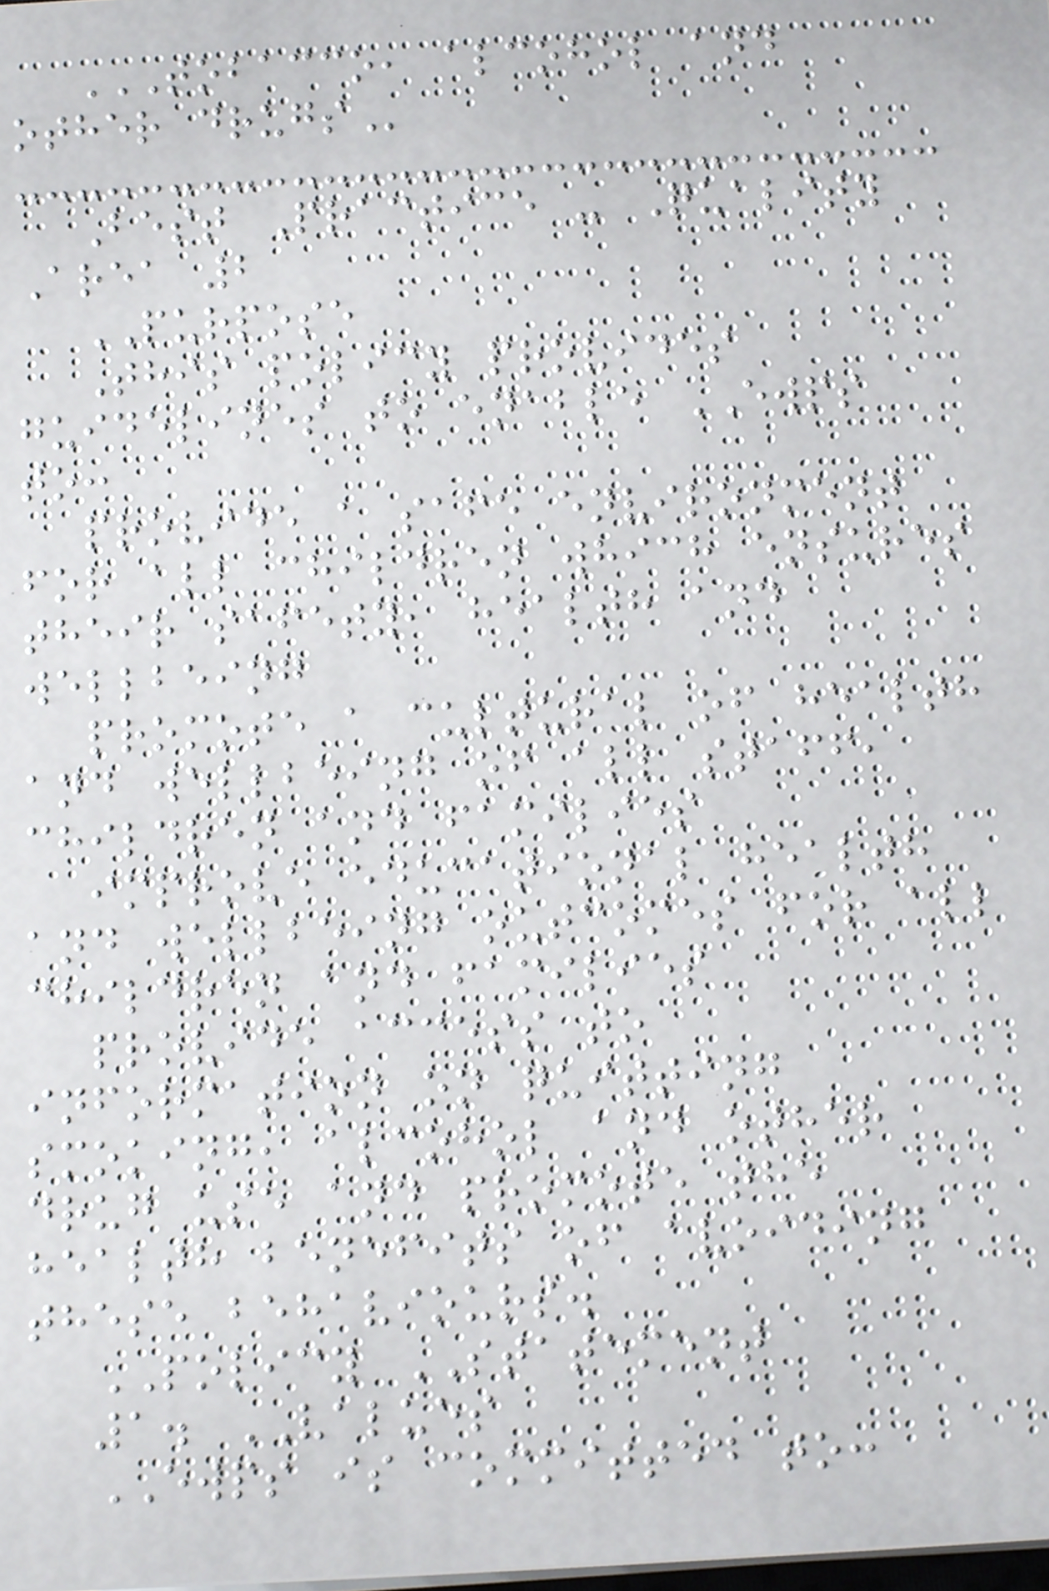TOBACCO, ALCOHOL AND
OTHER DRUGS
Best Practice - Quality
Area 2
PURPOSE
This policy provides
guidelines to enable EWPS
to:
provide a safe environment
for all children which ensures
their safety, health and
wellbeing
promote a cultural of health
and wellbeing of all staff,
children and families
improve educational health
and wellbeing outcomes for all
children and families
provide access to
information on quitting
smoking, alcohol and other
drug use and promote the
health benefits of avoiding
these behaviours.
POLICY STATEMENT
1. VALUES
EWPS is committed to:
